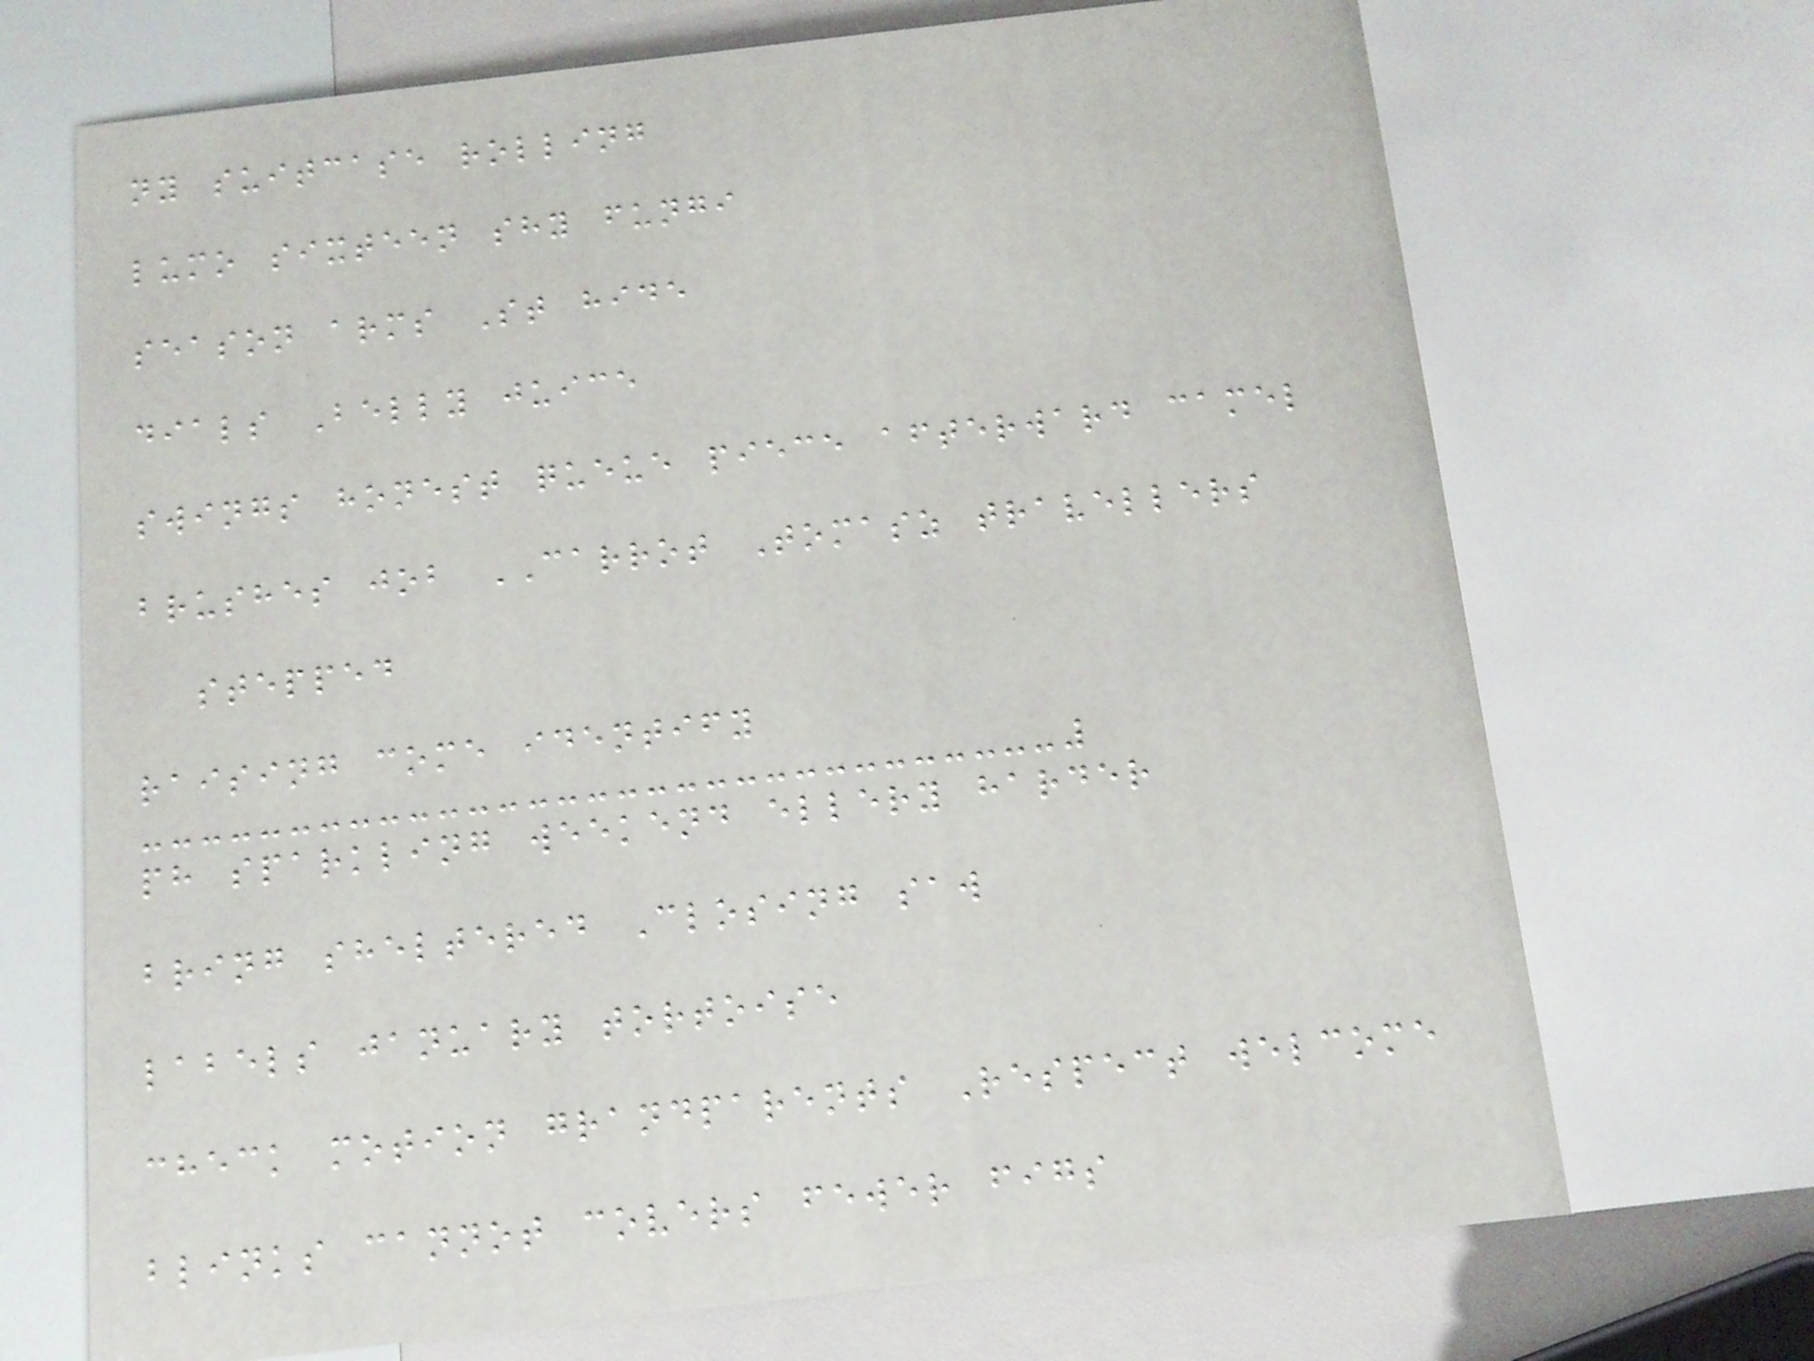ny suitcase rolling
lumo sixteen shy fungi
season arms St hide
dials Belly juice
swings honest queue piece afterward camel
brushes job CARROT Tomasz travellers
stepped
raising come identify
ph sparkling weekend ellery harder
bring sheltered Closing saw
labels january tortoise
check motion grandparents Respect welcome
blinks cannot covers fewer figs
